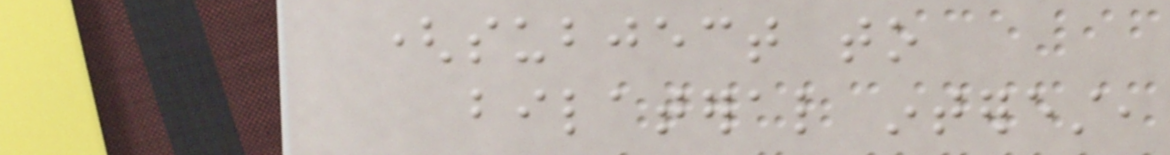(subject to
bilateral interest,
